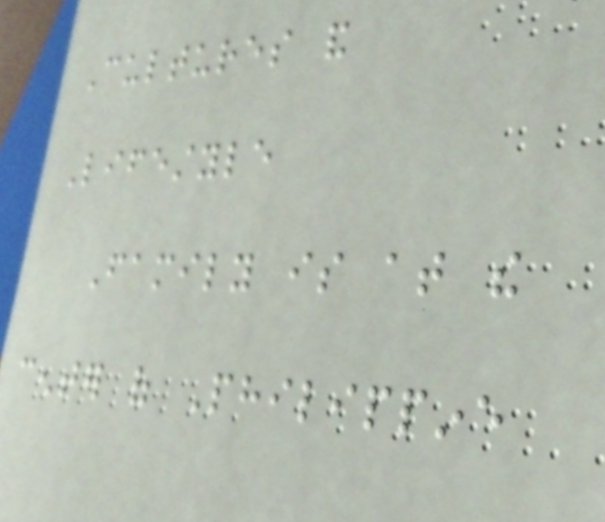Cultures and
Lifestyle
Family is at the
center of Philippine
